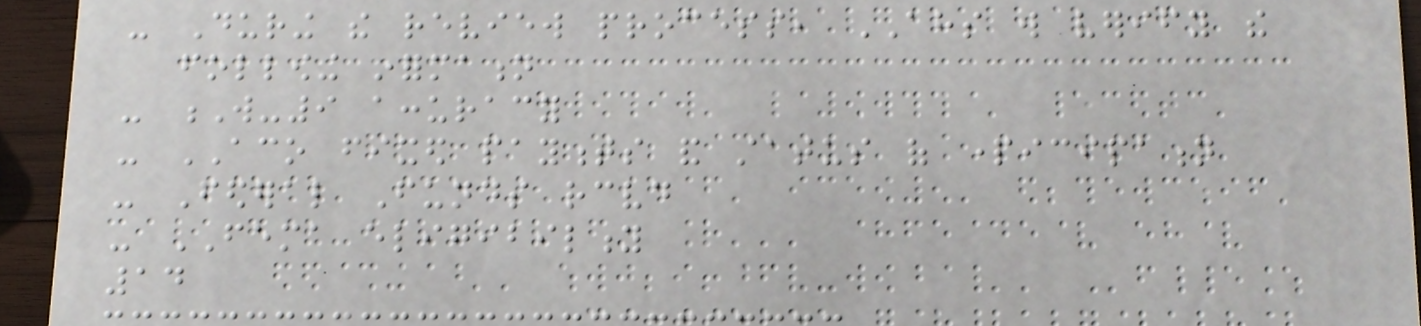- During the review process, AHS will verify the
following information
- W-9 accuracy
- ACO fixed payments and status of participation
- Federal Funds received
- FEMA eligibility
14
